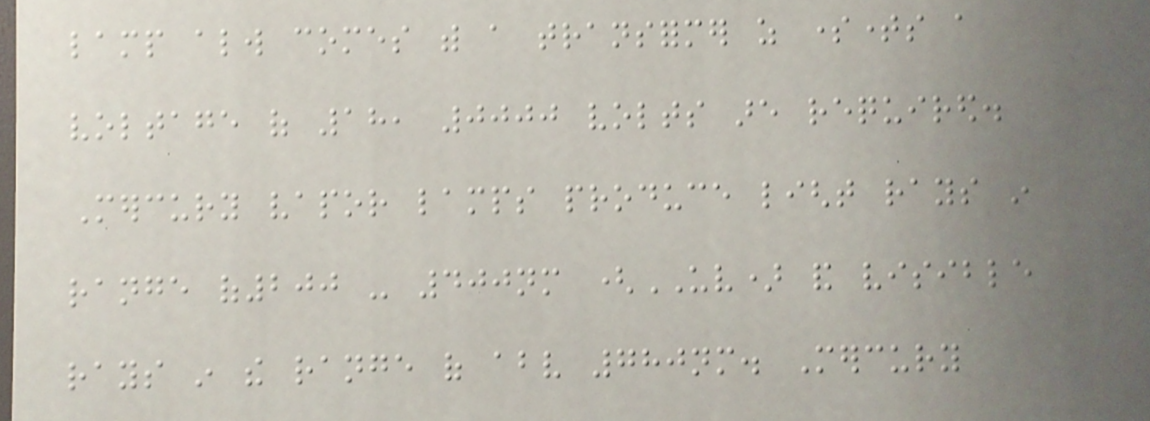lamp always comes with a transformer as sometimes a
voltage of 18, 0000 volts are required.
Mercury vapor lamps produce light rays in
range of200 - 400nm (UV) and visible
rays in the range of above 780nm. Mercury
